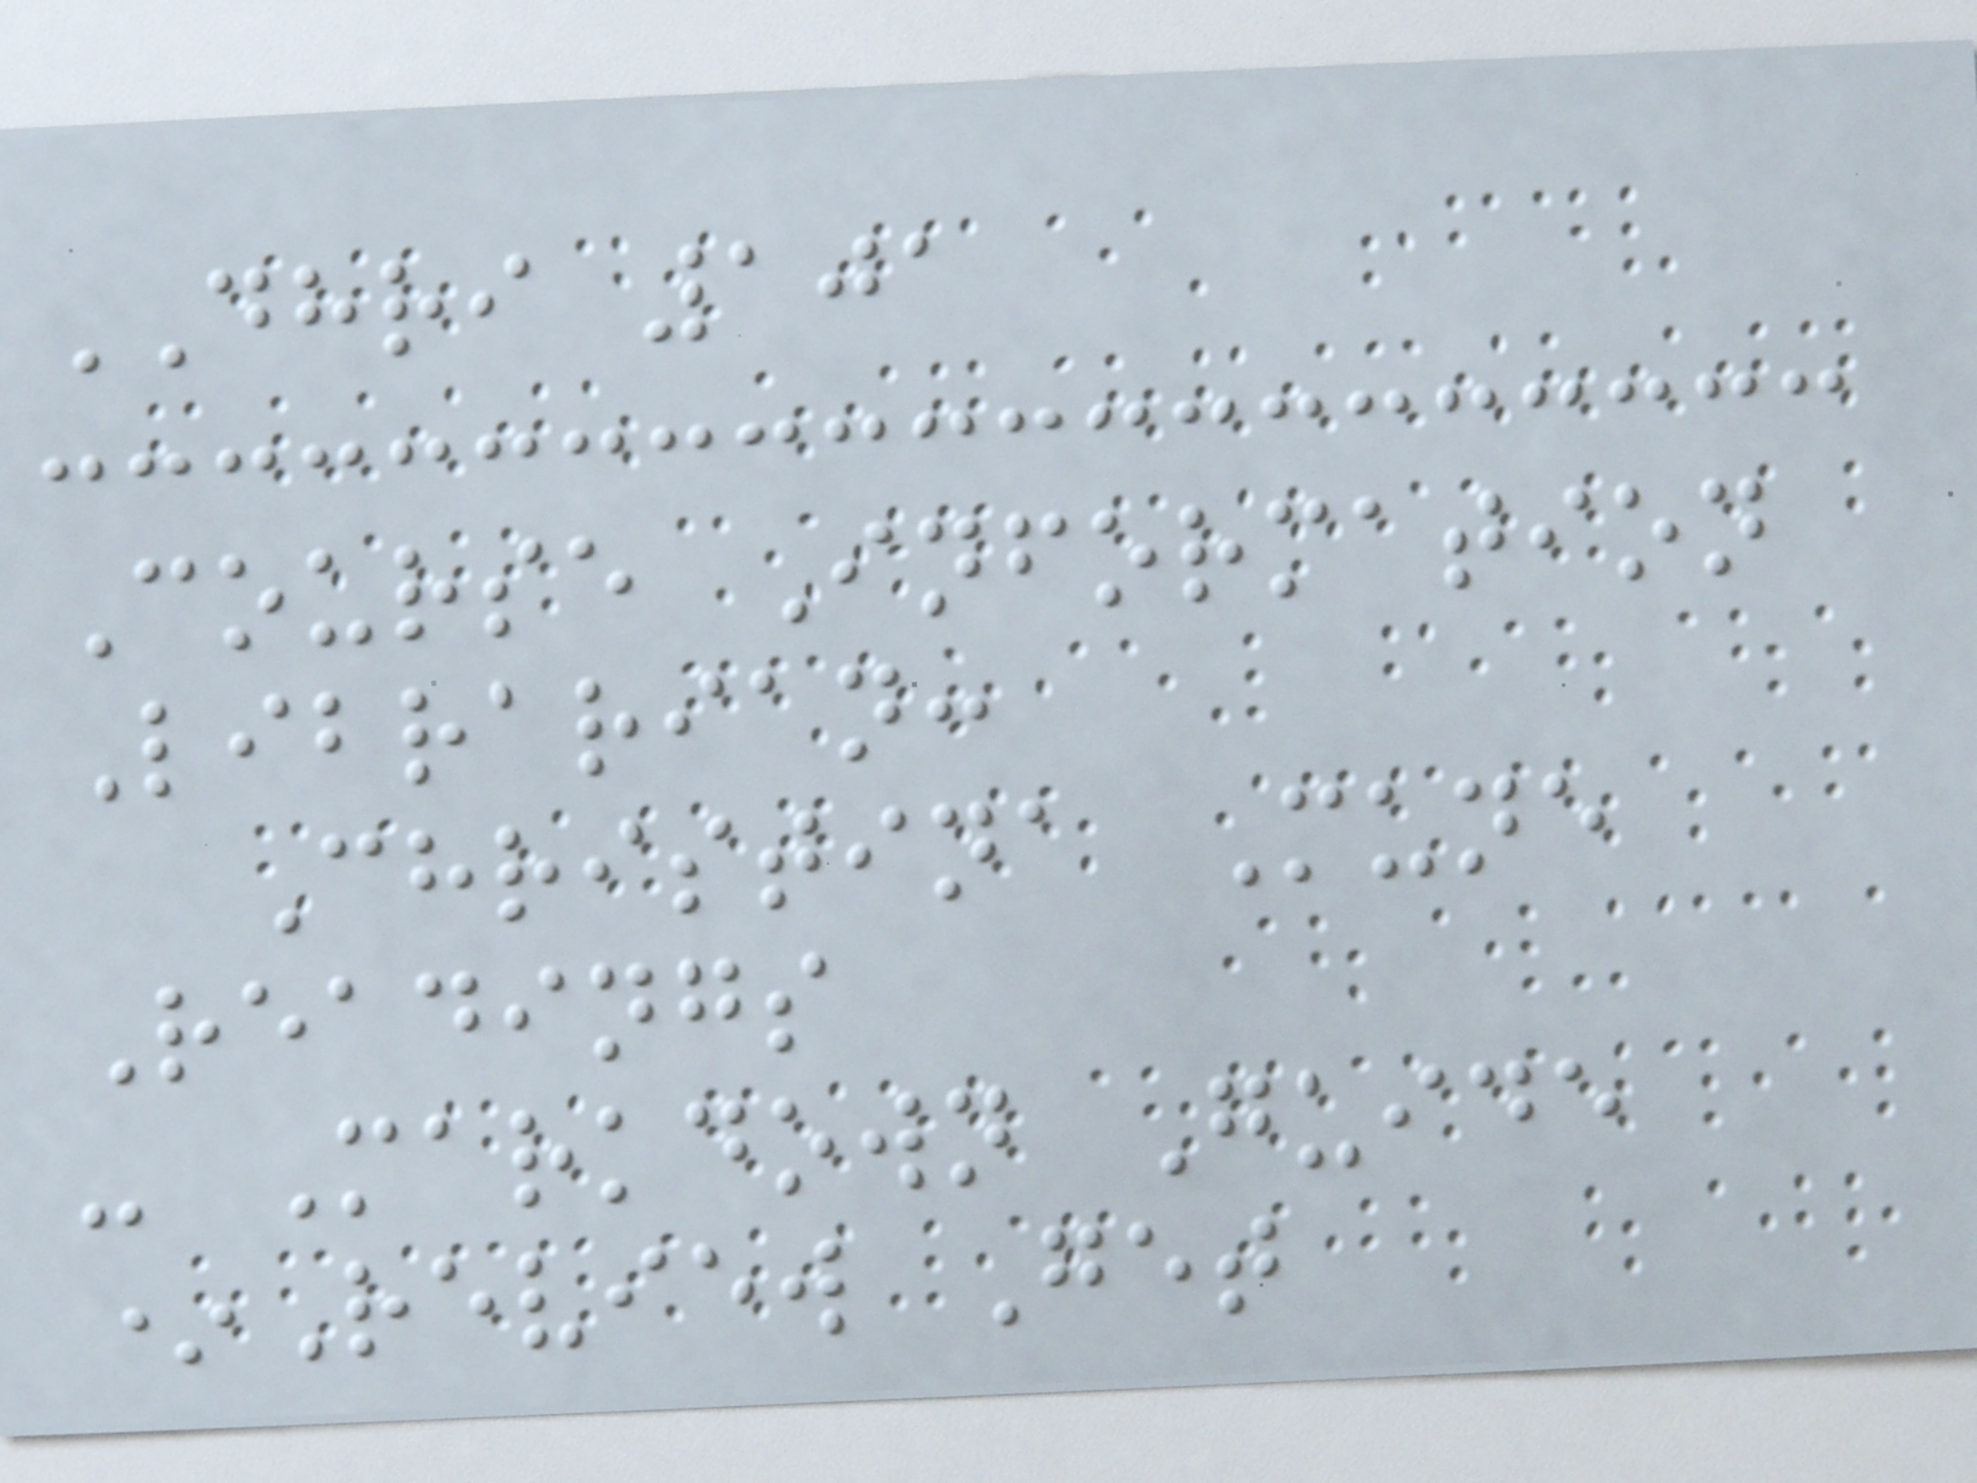DHRI 101
Course Information
Librarian:
Christina Mune
Readings
- Markdown Guide
*Review Get
